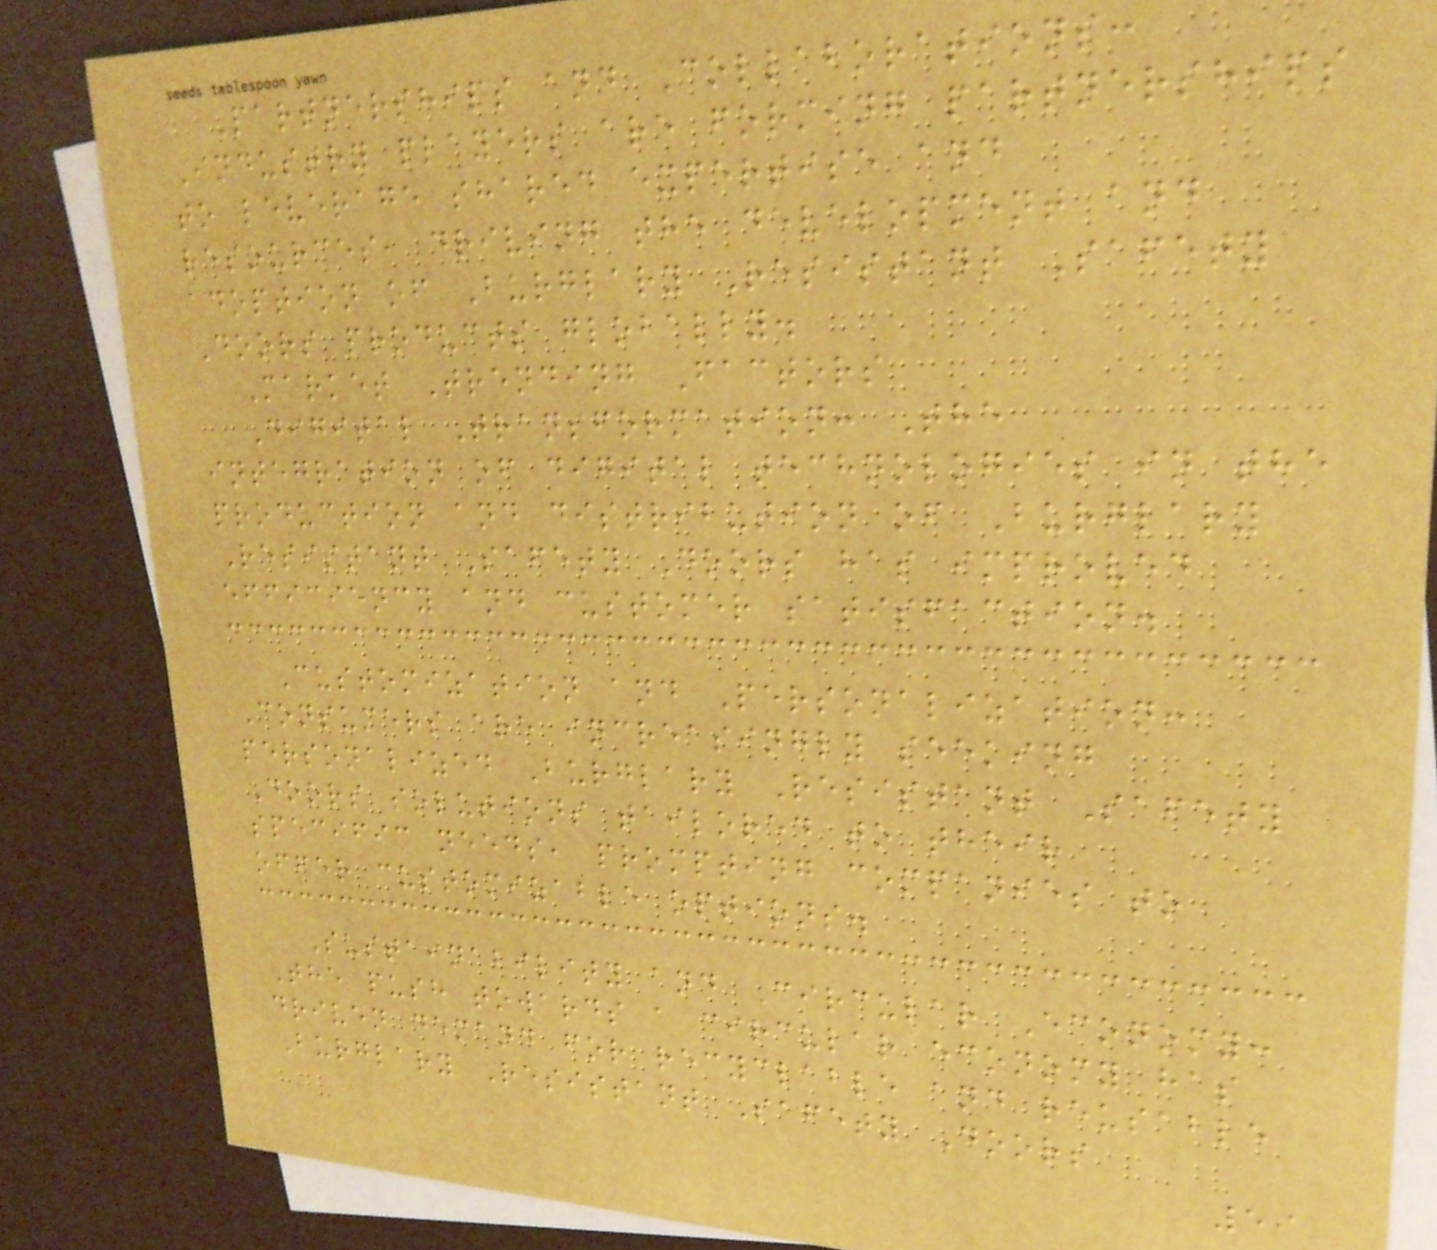Partnerships and Collaborations:
Industry players are forming partnerships
to leverage shared expertise and
resources, driving the development and
adoption of Burglary Resistant Safety
Doors products globally.
Market Trending Factors
Digital Transformation: The
integration of digital technologies in the
production and distribution of Burglary
Resistant Safety Doors has improved
efficiency and customer satisfaction.
Customization and Personalization:
Consumers are increasingly seeking
personalized Burglary Resistant Safety
Doors solutions tailored to their
specific needs, prompting companies to
offer customizable options.
Sustainability and Circular Economy:
The push towards a circular economy has
driven demand for recyclable and reusable
Burglary Resistant Safety Doors
59
